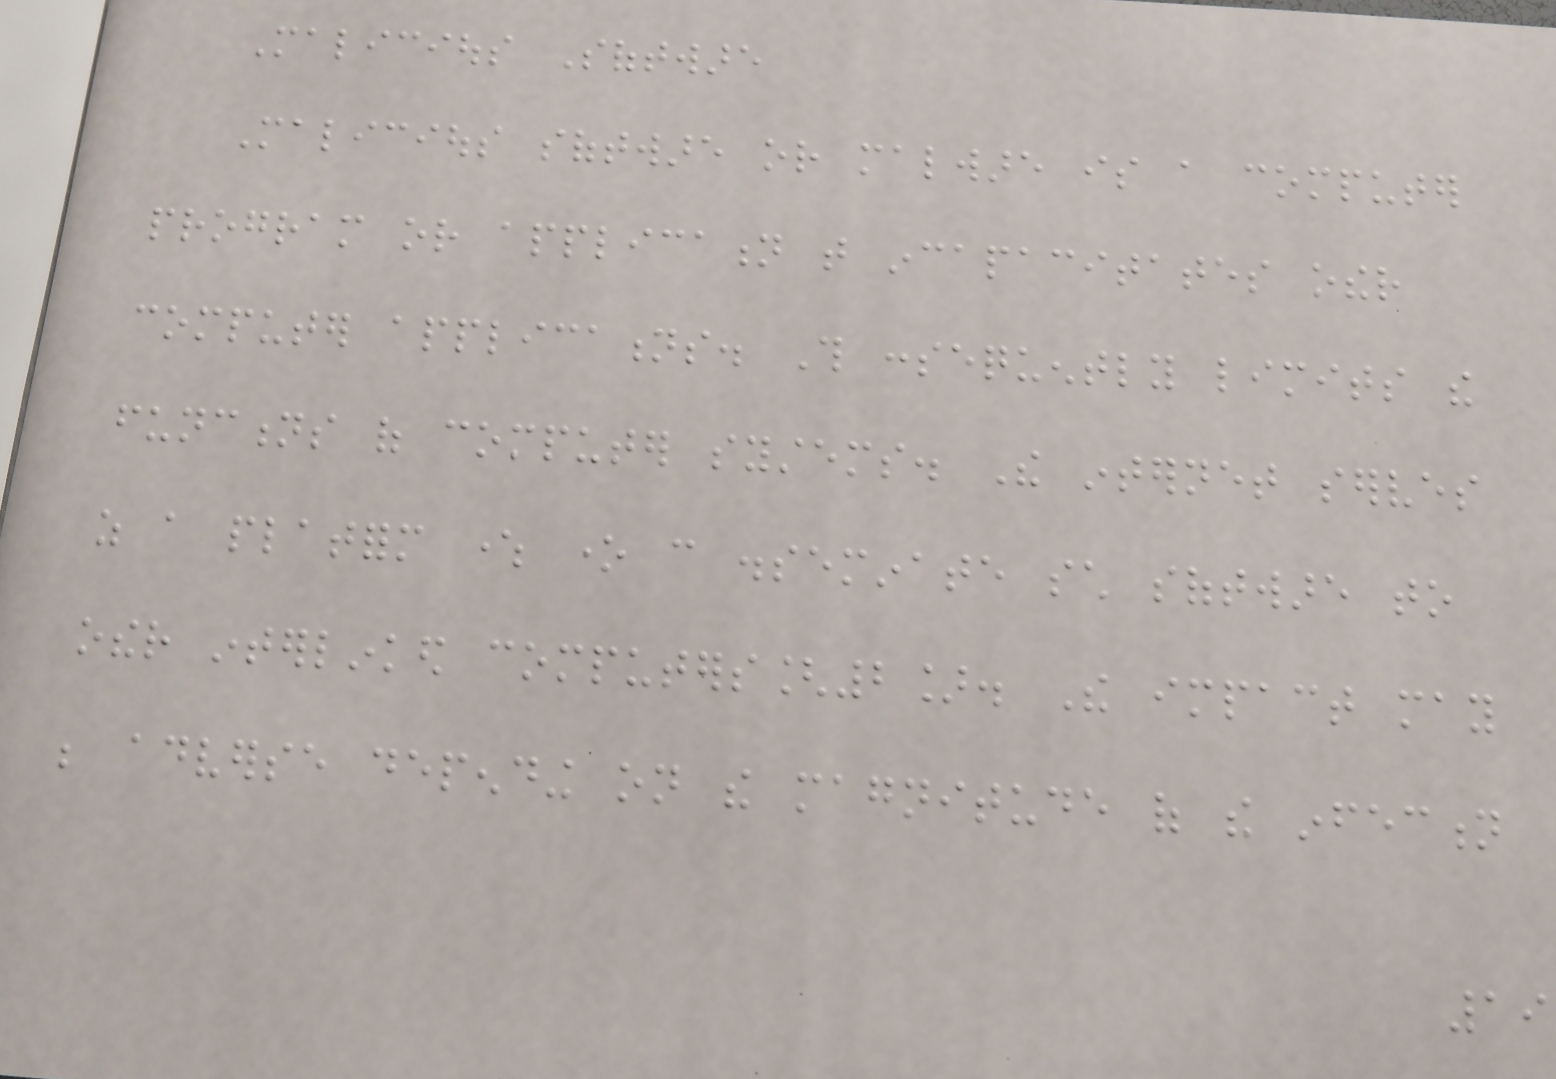Malicious Software
Malicious software or malware is a computer
program or application that incapacitates other
computer applications. This consequently limits the
functions of computer systems. The internet serves
as a platform where one can disseminate such software to
other interlinked computers[2]. The impact may
be adverse depending on the magnitude of the infection
19
